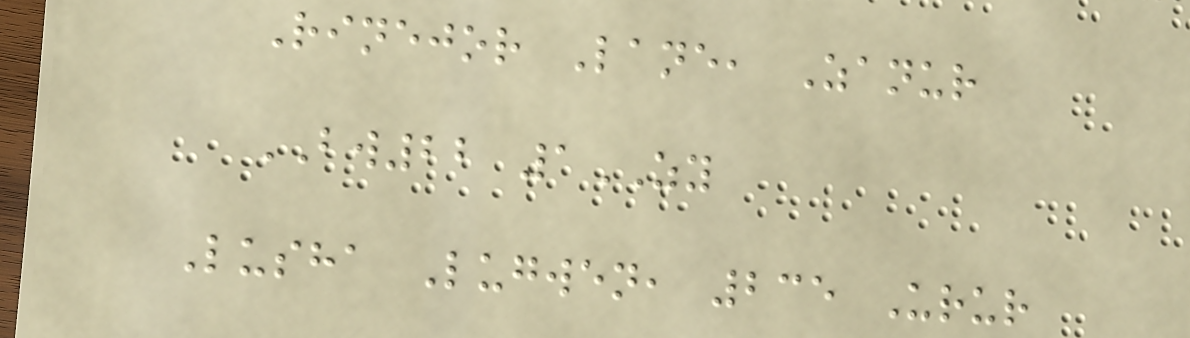Rinejor Lane, Zanur
BW22 1ZY
Lusha Lugwen, 235 Urur
